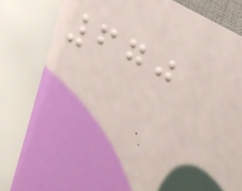670
